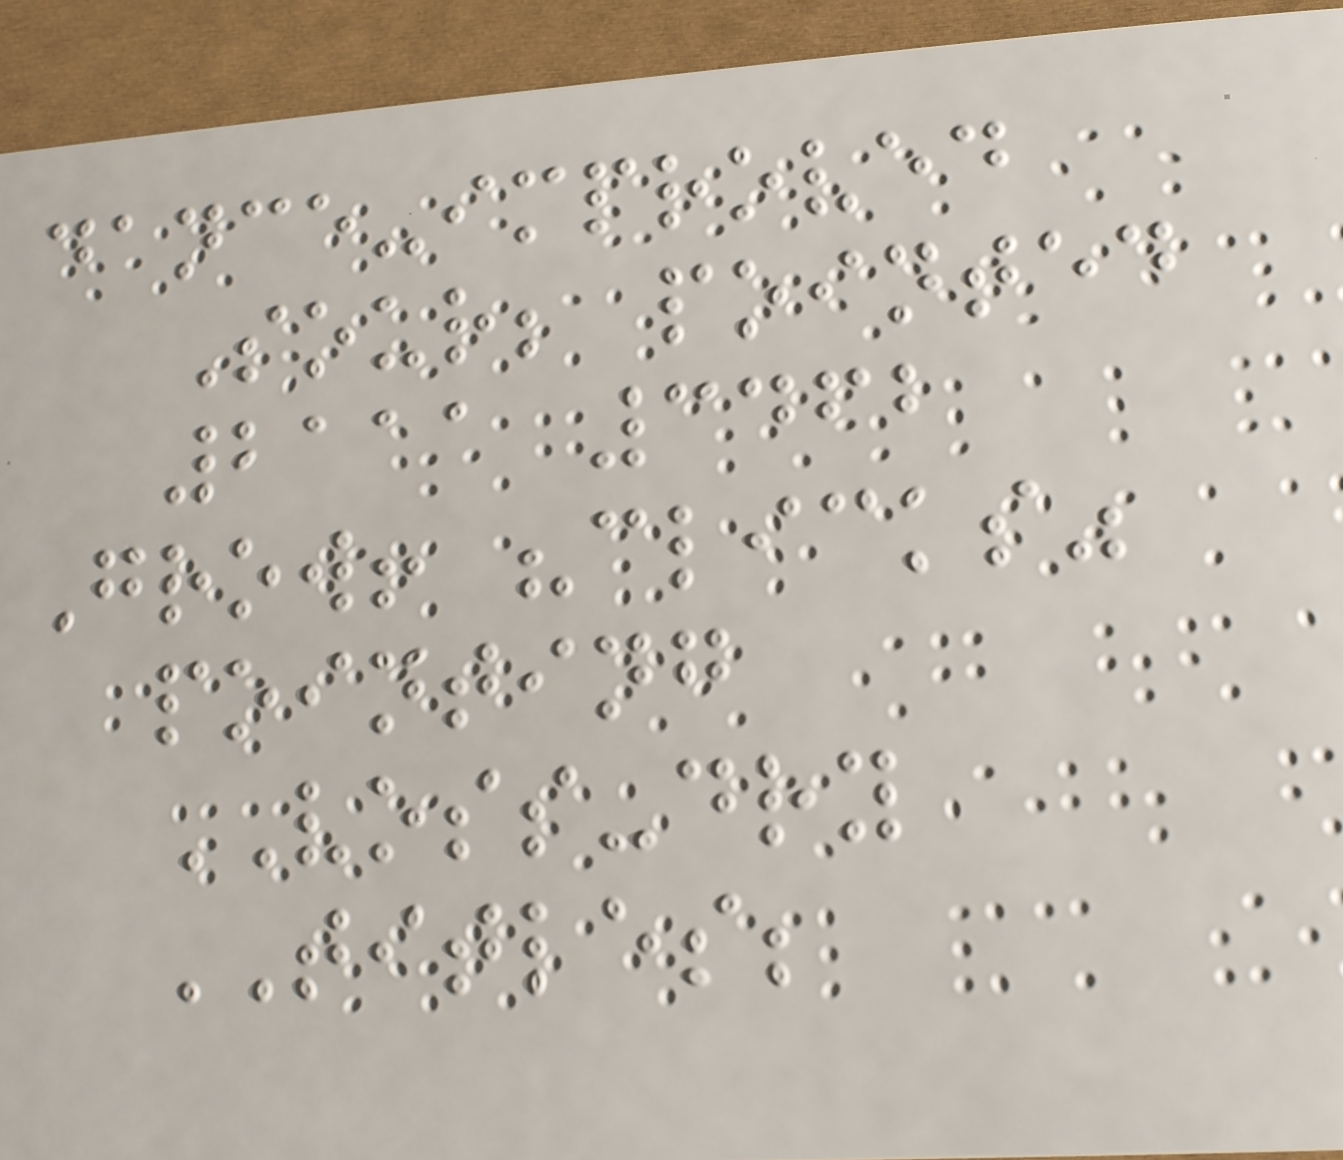dance-improved
Sour; pointed
2111 3462
Grow! "clicks"
pointing
VOSS-dry
TITLES;
